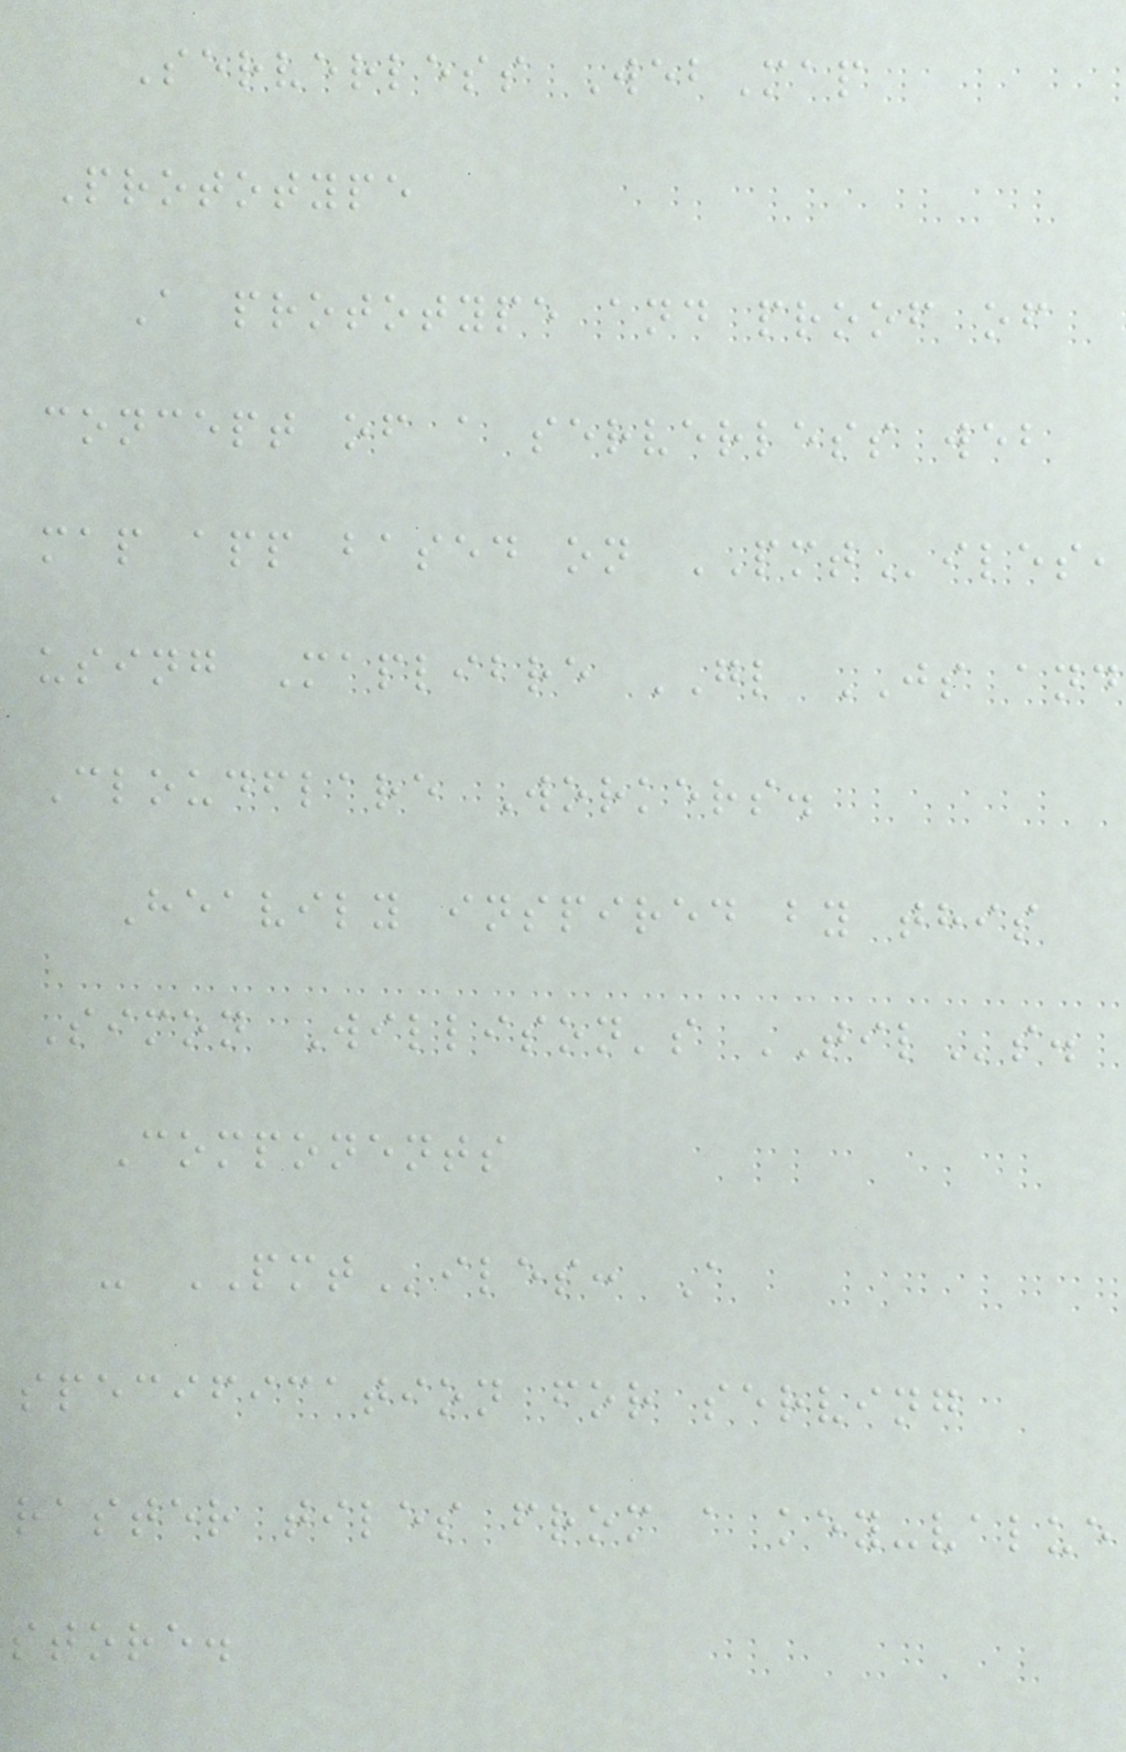Serverless WebMap
Prototype
A prototype and proof of
concept of a serverless web
map app based on PMTiles,
using Maplibre GL JS and
Cloudflare Workers.
Heavily inspired by this
Simon Willison's TILs.
Components
- PMTiles: A
specification for serving
raster tiles from a key-value
store.
